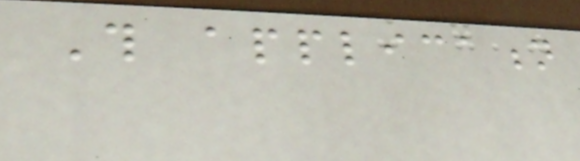This application
